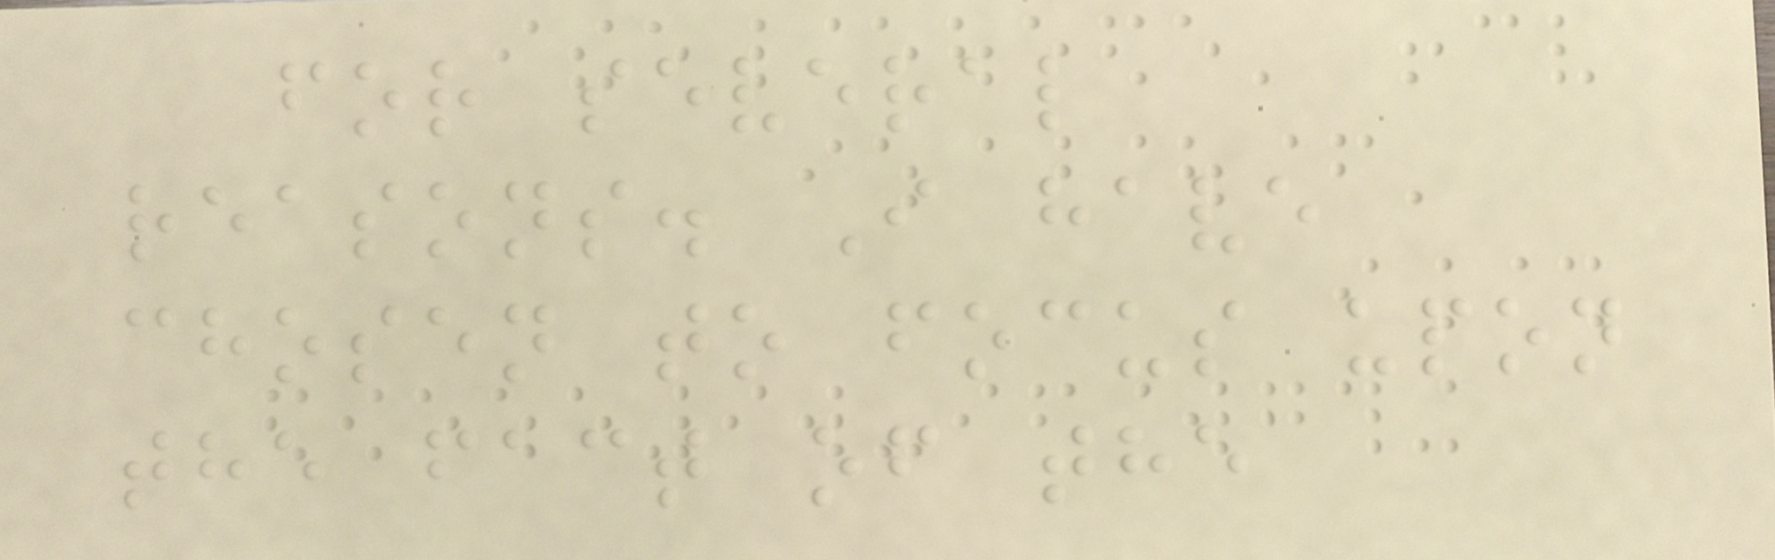for several
reasons. I have
chosen to focus upon
the fact of the
